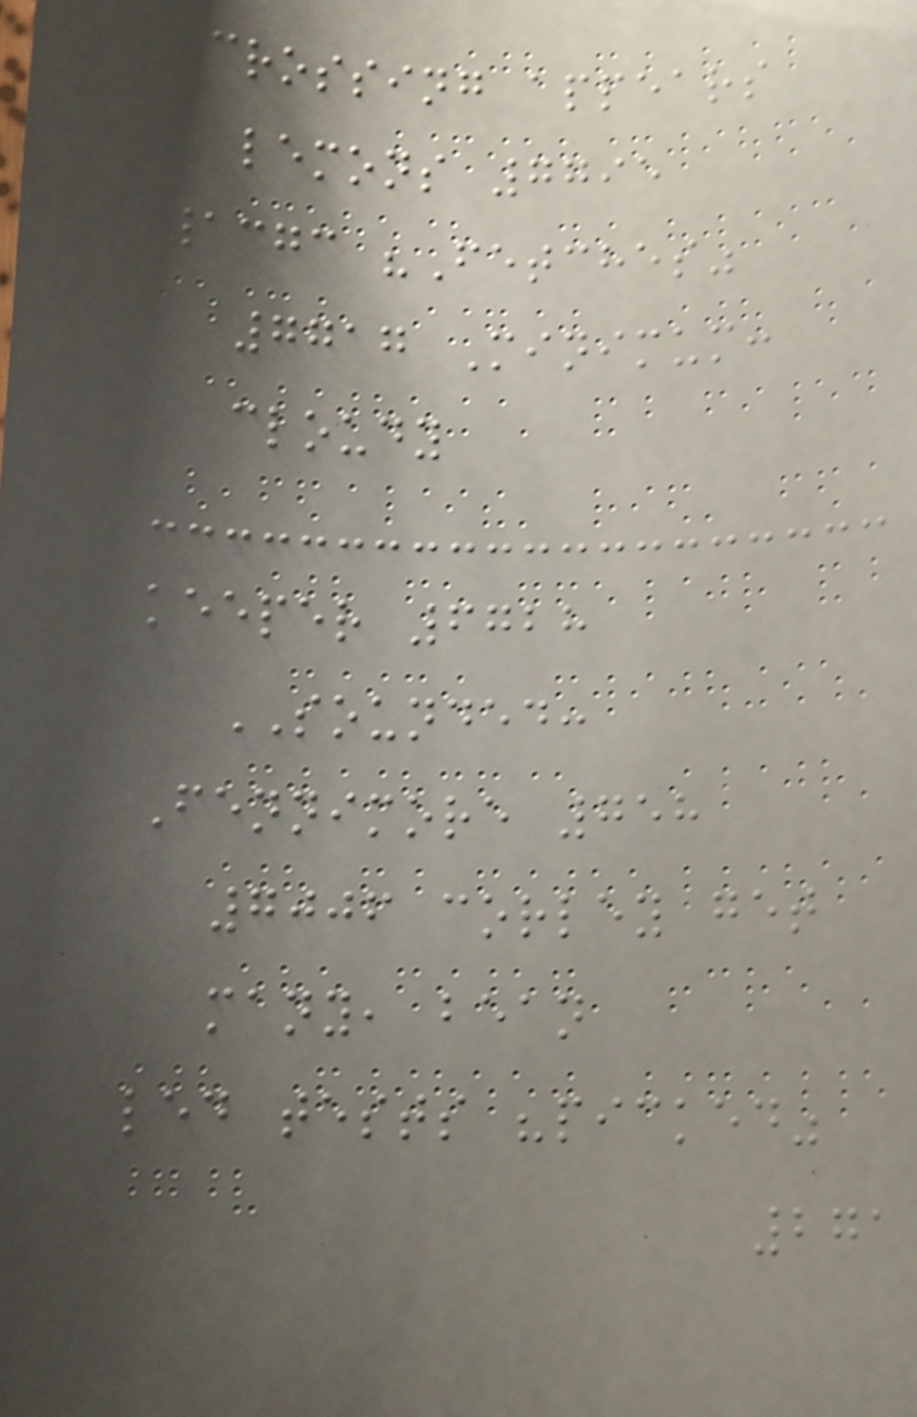Crossing appears
lemons 7795
1373 "Fetches"
7717 Minimum:
cloudy
keeper 6728
SOUNDED:
Fennimore 758
7006 corley get
many, bean
led tests "picked"
271
